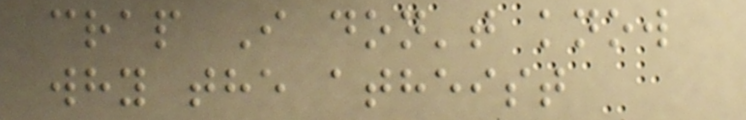crap I don't know
why the atheist
